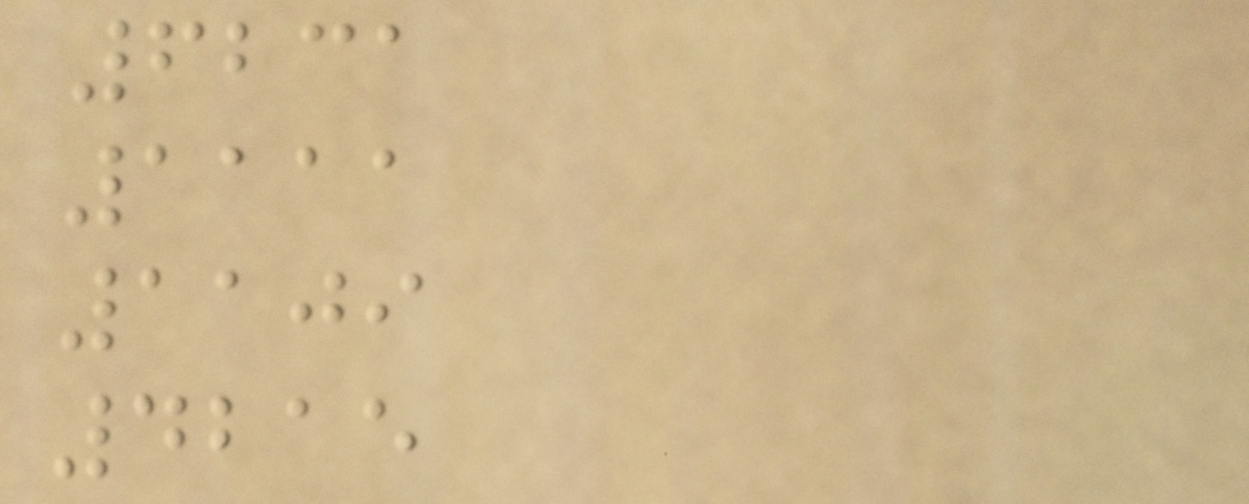6231
1111
1109
4215
